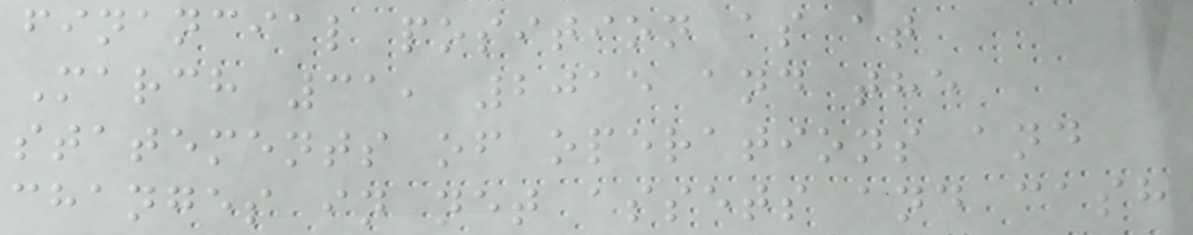financial position as at
March 31, 2015 and the
statements of operations and
changes in net assets and cash
